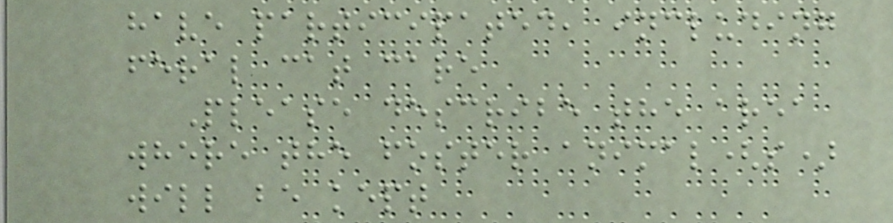have participated, including
feral cat care
Please describe the area
where the foster animal(s)
will be kept
